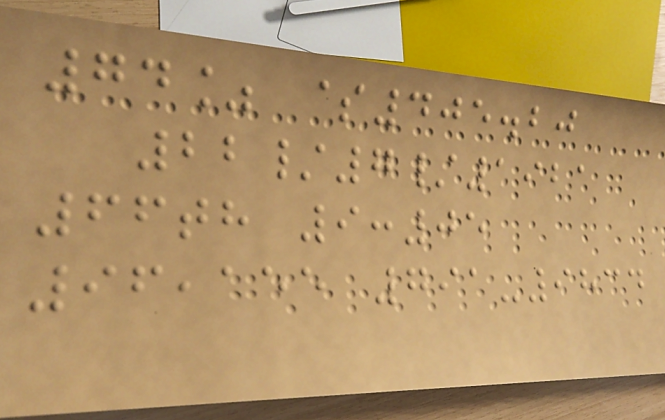74% $405.20
22/7/1921
66th 9:05
96,155 791-9834
